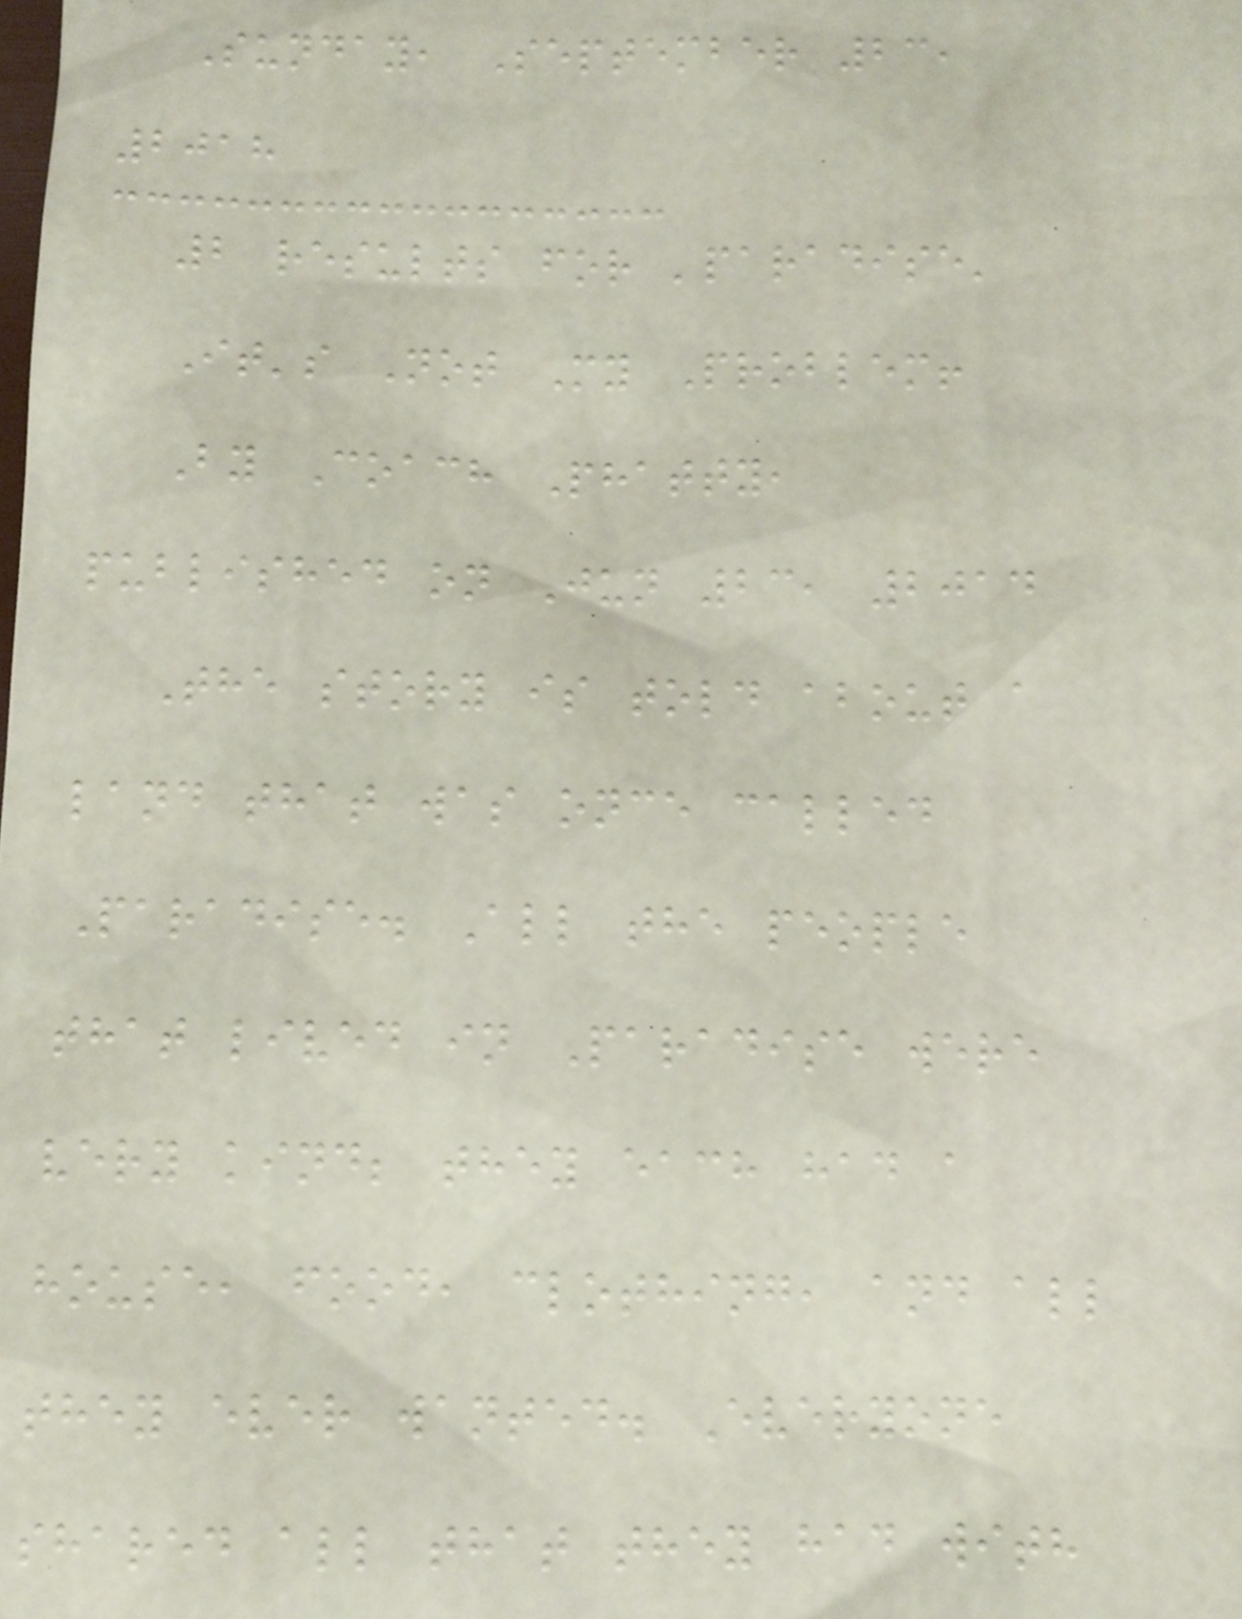Sunday, September 23,
2018
2 results for 'paradise'
It's Not My Problem!
By Coach Phatty,
published on Jun 23, 2014
The story is told about a
land that was once called
Paradise. All the people
that lived in Paradise were
very kind; they each had a
house, food, clothing, and all
they ever wanted. Everyone
shared all that they had with
